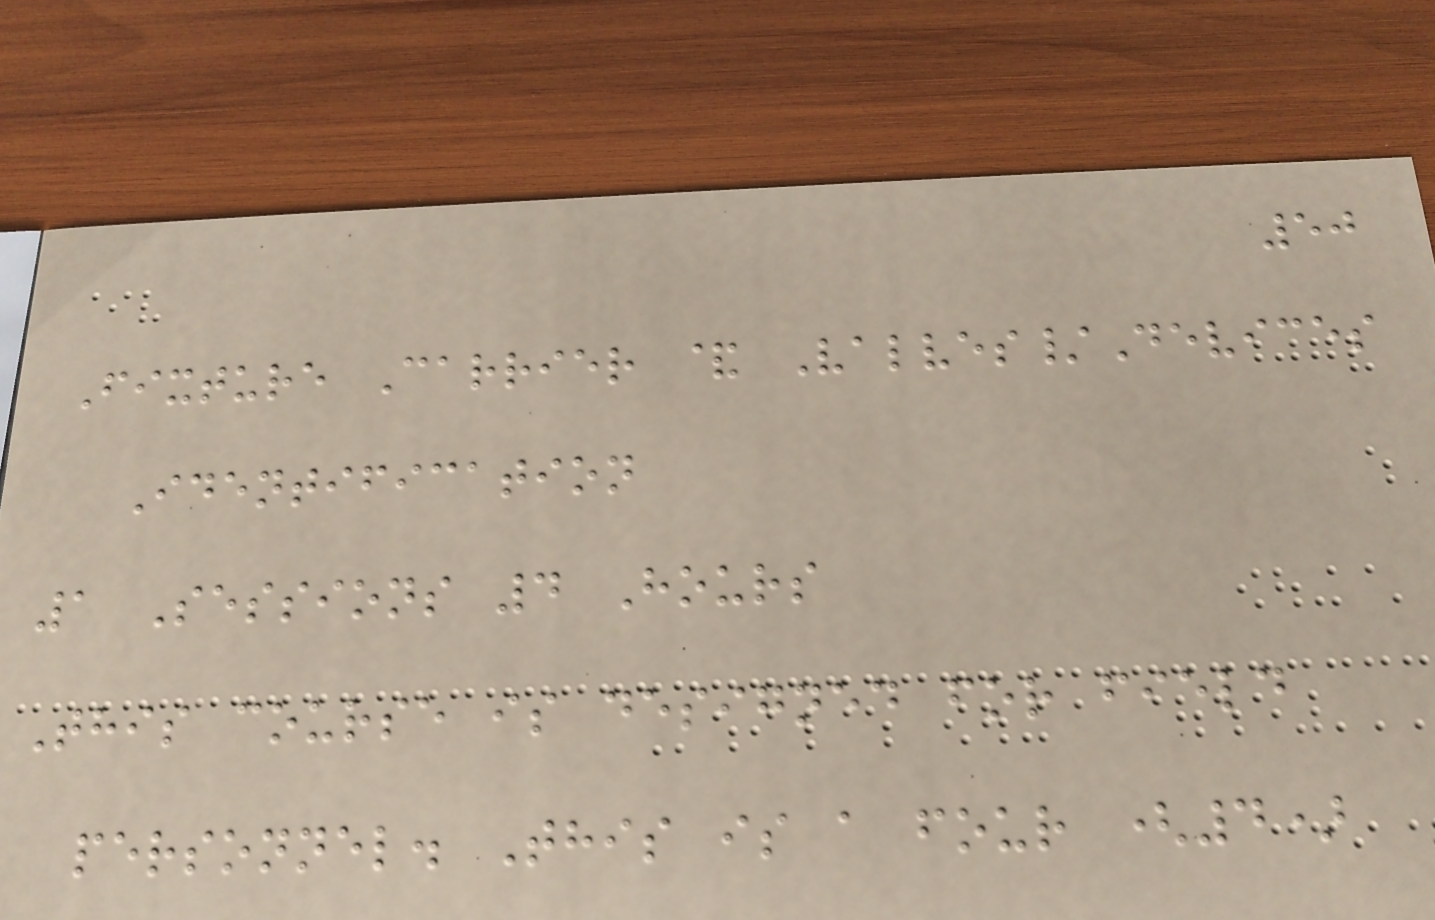50
Fixture Carrier & Valves/Devices
Identification
1 Sessions 4 Hours
This course is designed for field
personnel. This is a four (4)
